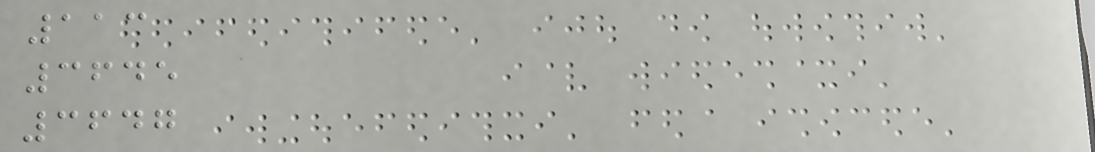113
3645
3647
